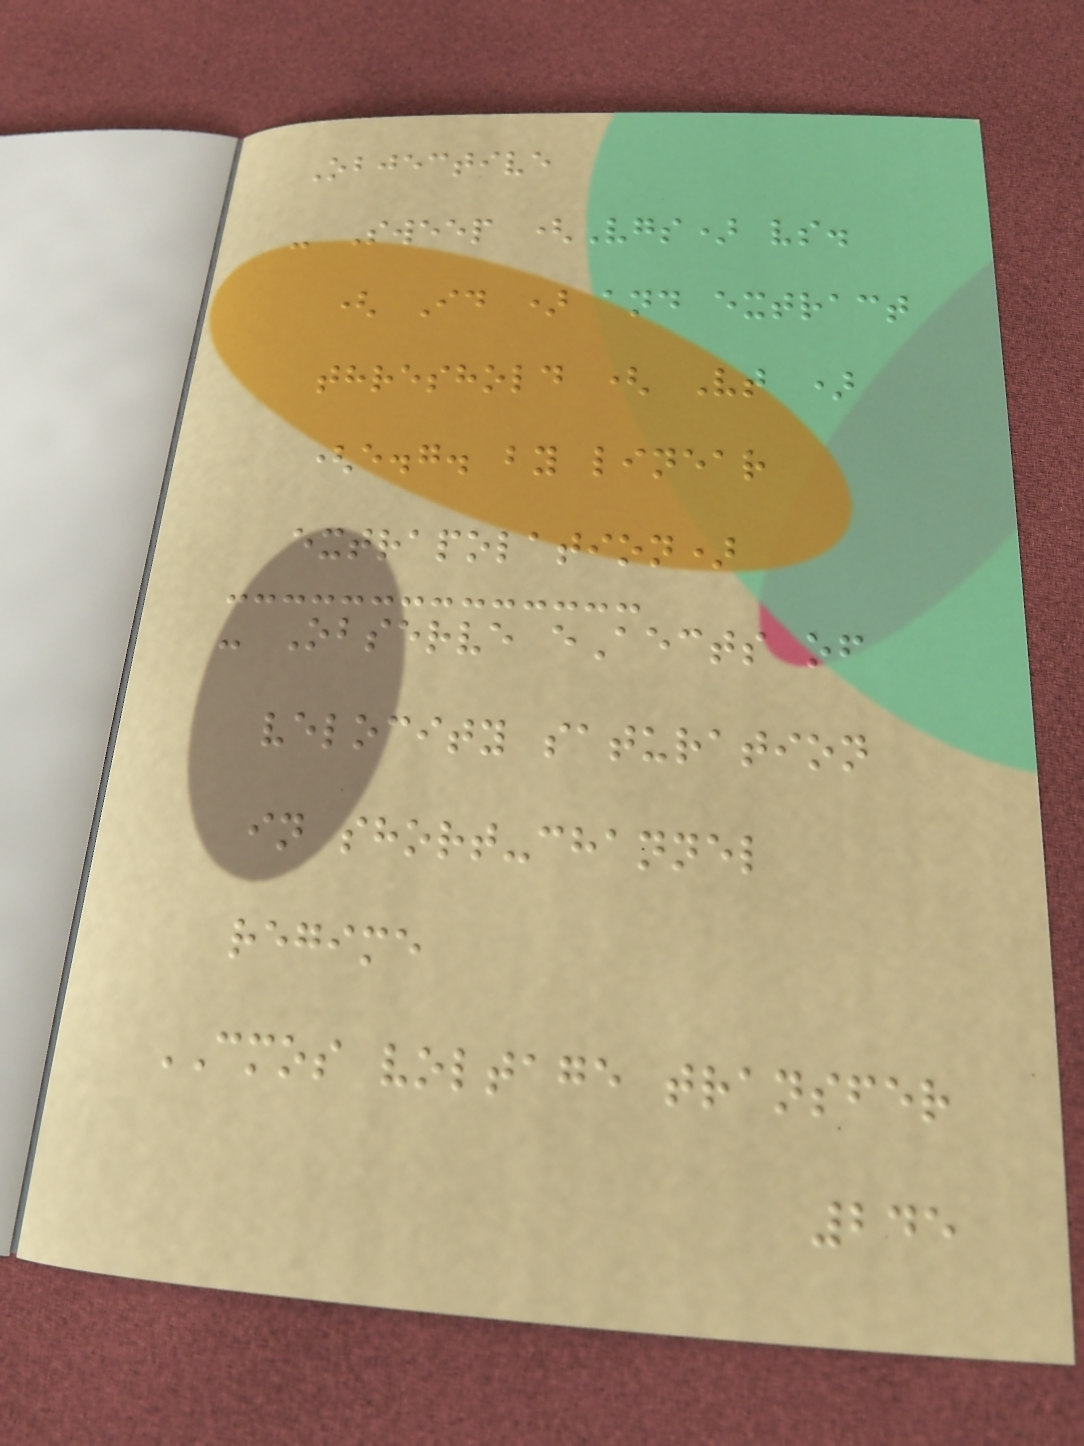Objective
- Sweep (Vgs) vs.
( Id ) and extract
threshold ( Vt )
(e.g. by linear
extrapolation)
- Observe eAects of
velocity saturation
in short-channel
regime
CMOS voltage transfer
245
